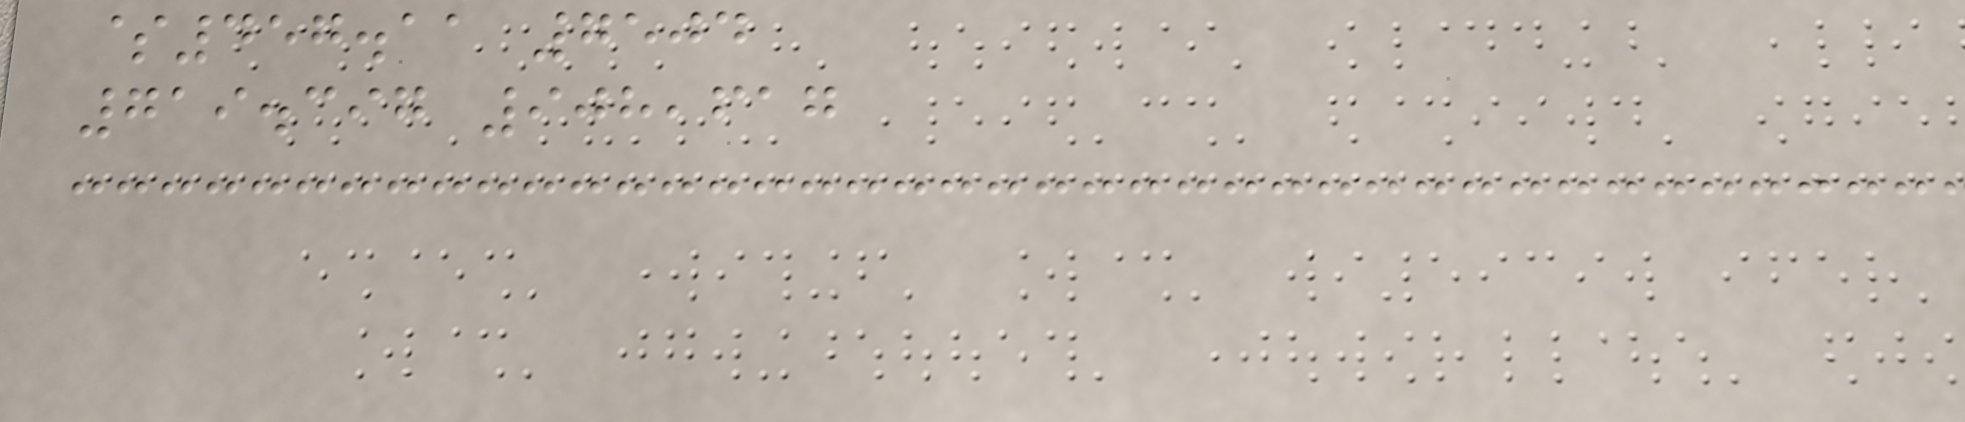$457.11 7504
719.397 908,617
